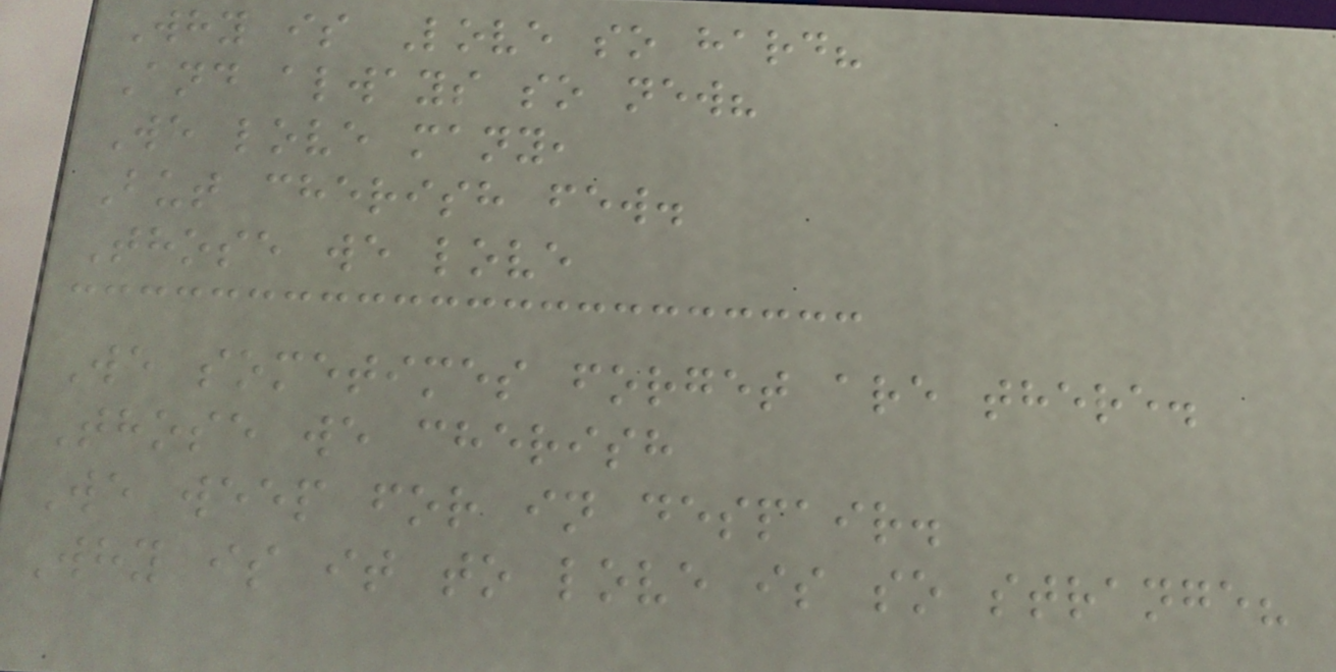Why is Love so hard?
And always so new?
We love many,
But cherish few.
Those we love
We sometimes forget are there.
Those we cherish
We weep for in despair.
Why is it to love is so strange?
